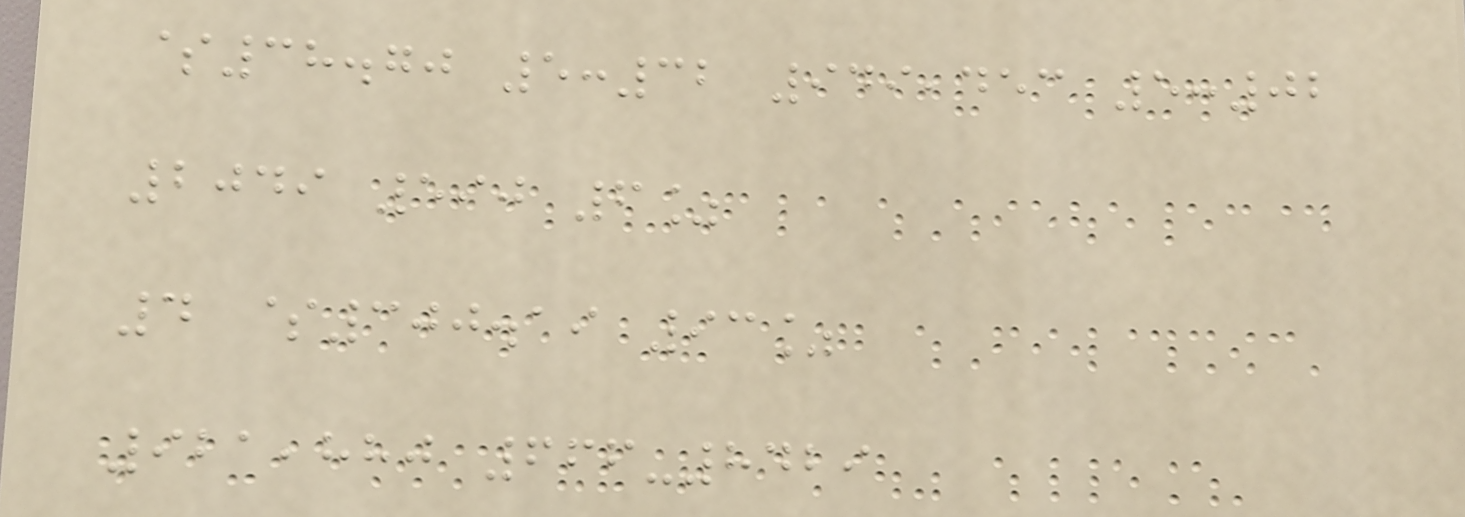$38.70 5:32 949,453 5:02
2049 590 6%
4 $300.19 93%
921,880 666-8429
